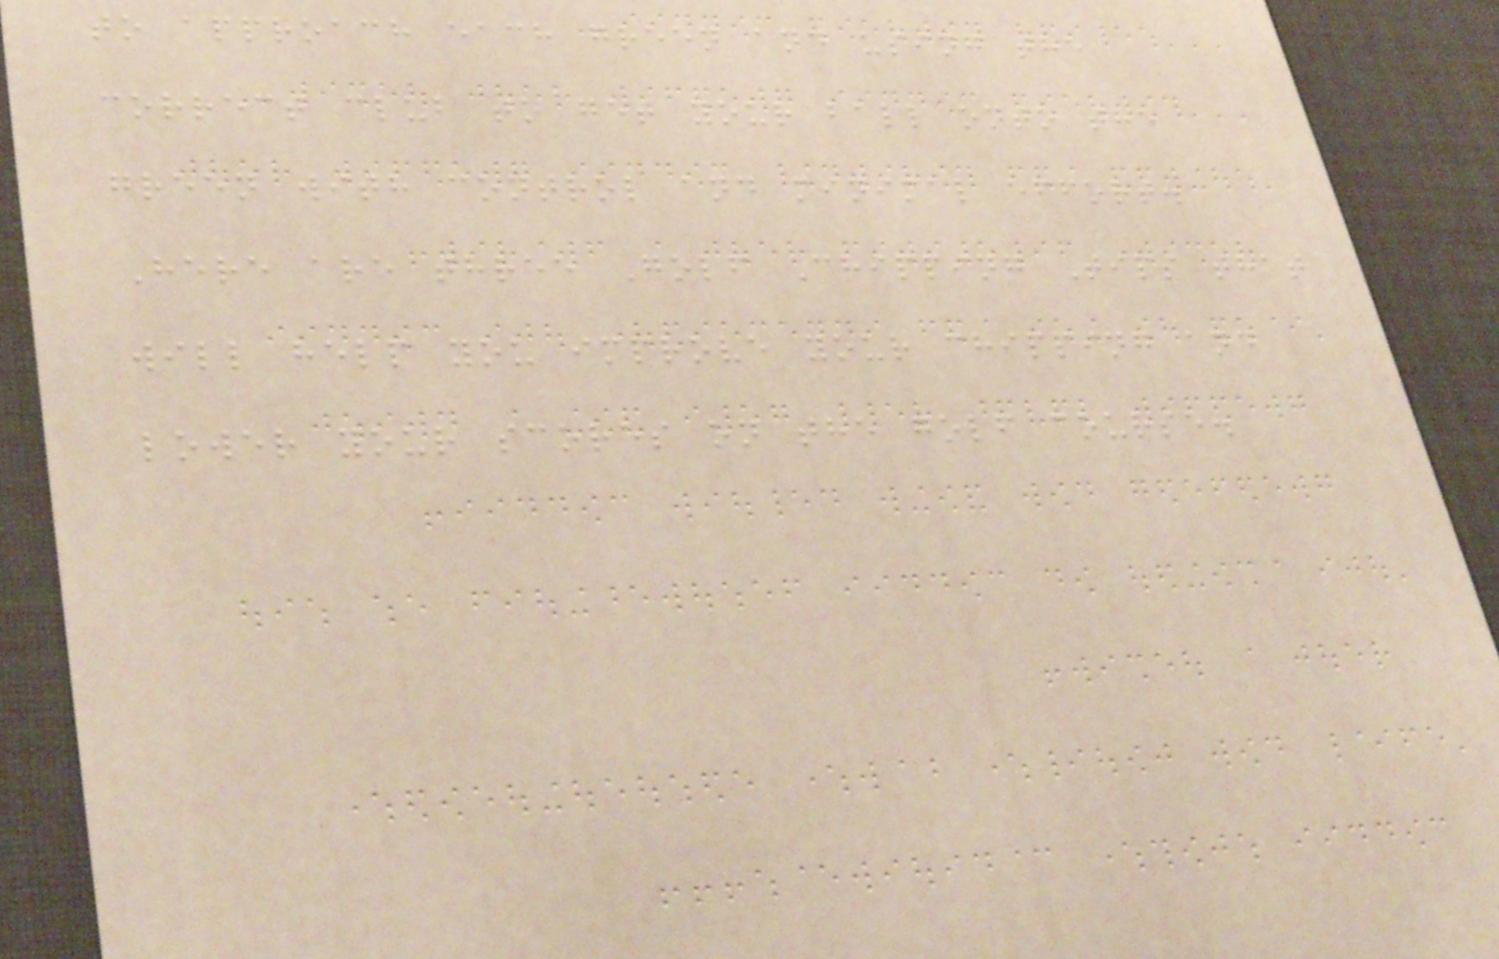to approach each green and using the
correct club to get your ball onto the
green with control and minimal effort.
Here are three Golf Chipping Tips that
will help you improve your chipping and
lower your scores on the golf course.
